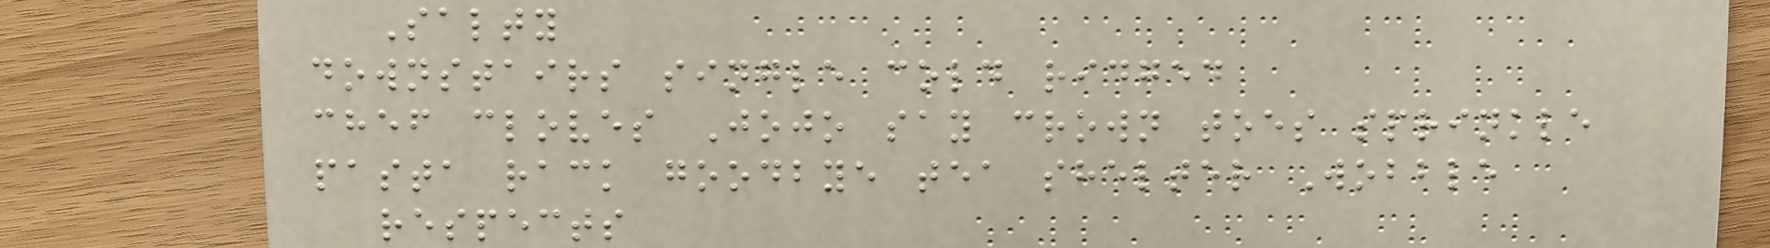Salty
downstairs single cold ridged
chef cloves Jojo say crown toes sprinkle
pasta rack goodbye tea shelter Wobble
respects
